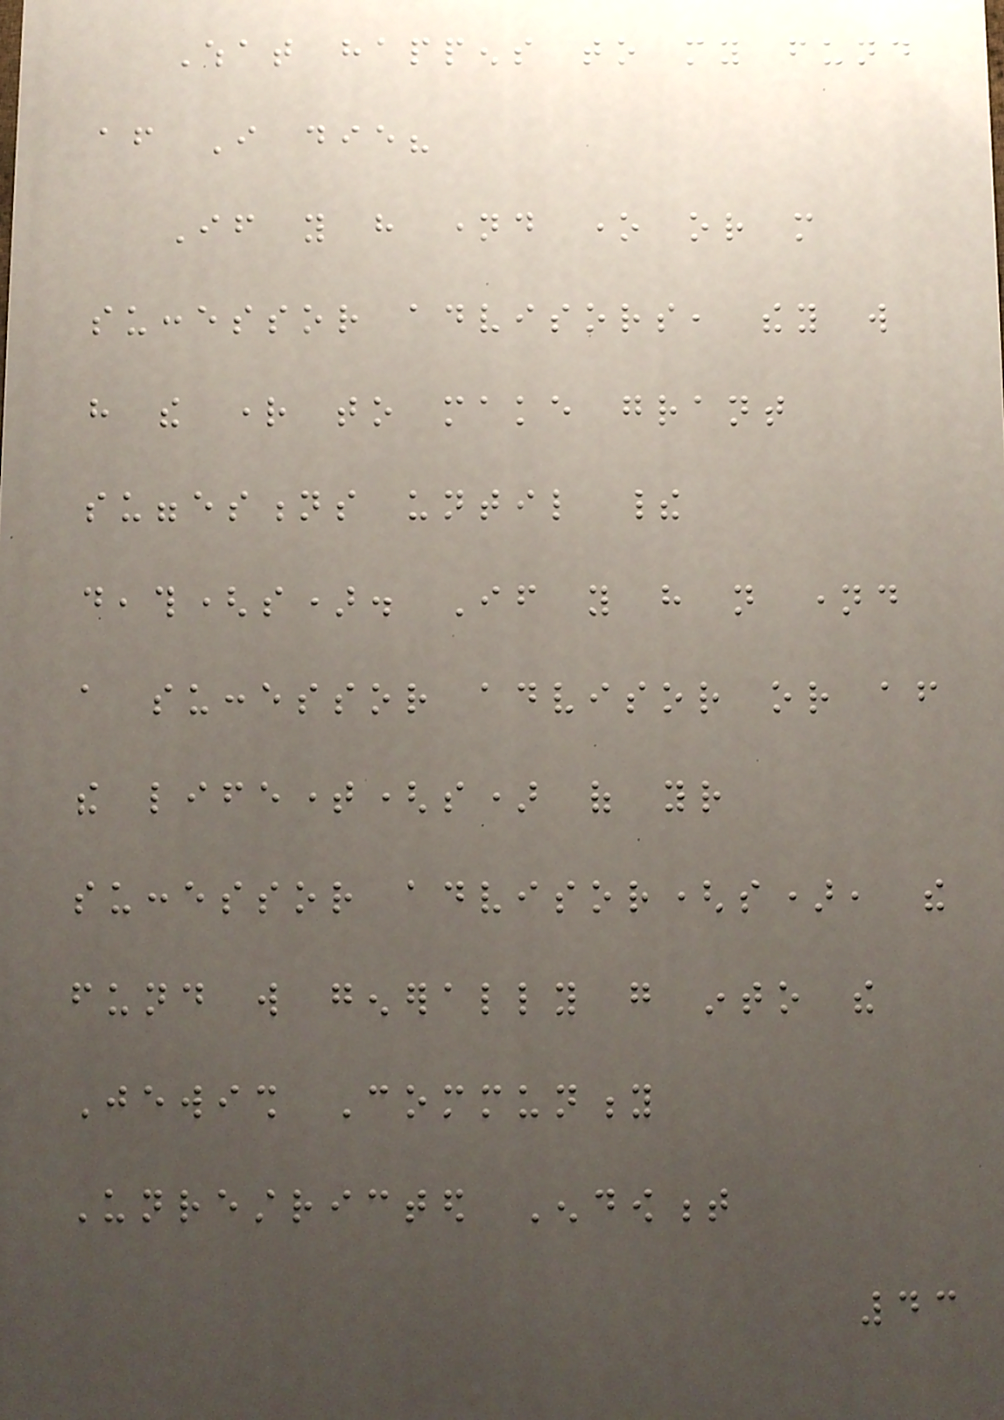What happens to my fund
after I die?
If you have named one or more
successor advisors, they will
have the right to make grant
suggestions until their
death(s). If you have not named
a successor advisor or after
the lifetime(s) of your
successor advisor(s), the
fund will generally go into the
Jewish Community
Unrestricted Endowment
43
